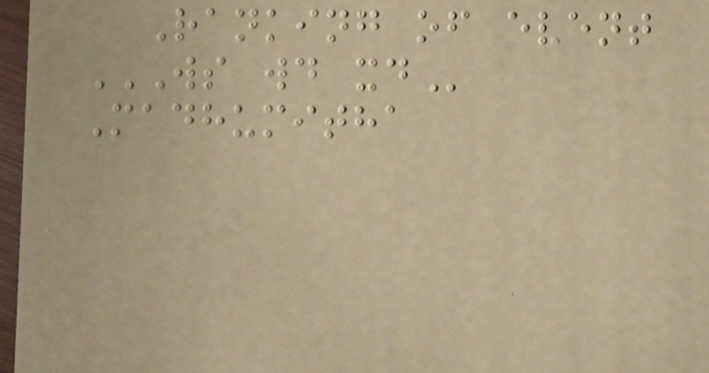Ranking of event
WS WD XD
Madhumitha
